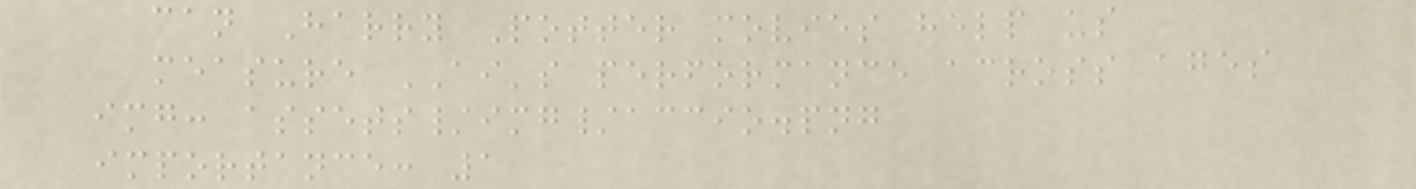can Harry Potter movies help us
measure AI's performance across ages
img: assets/img/accio.png
importance: 1
